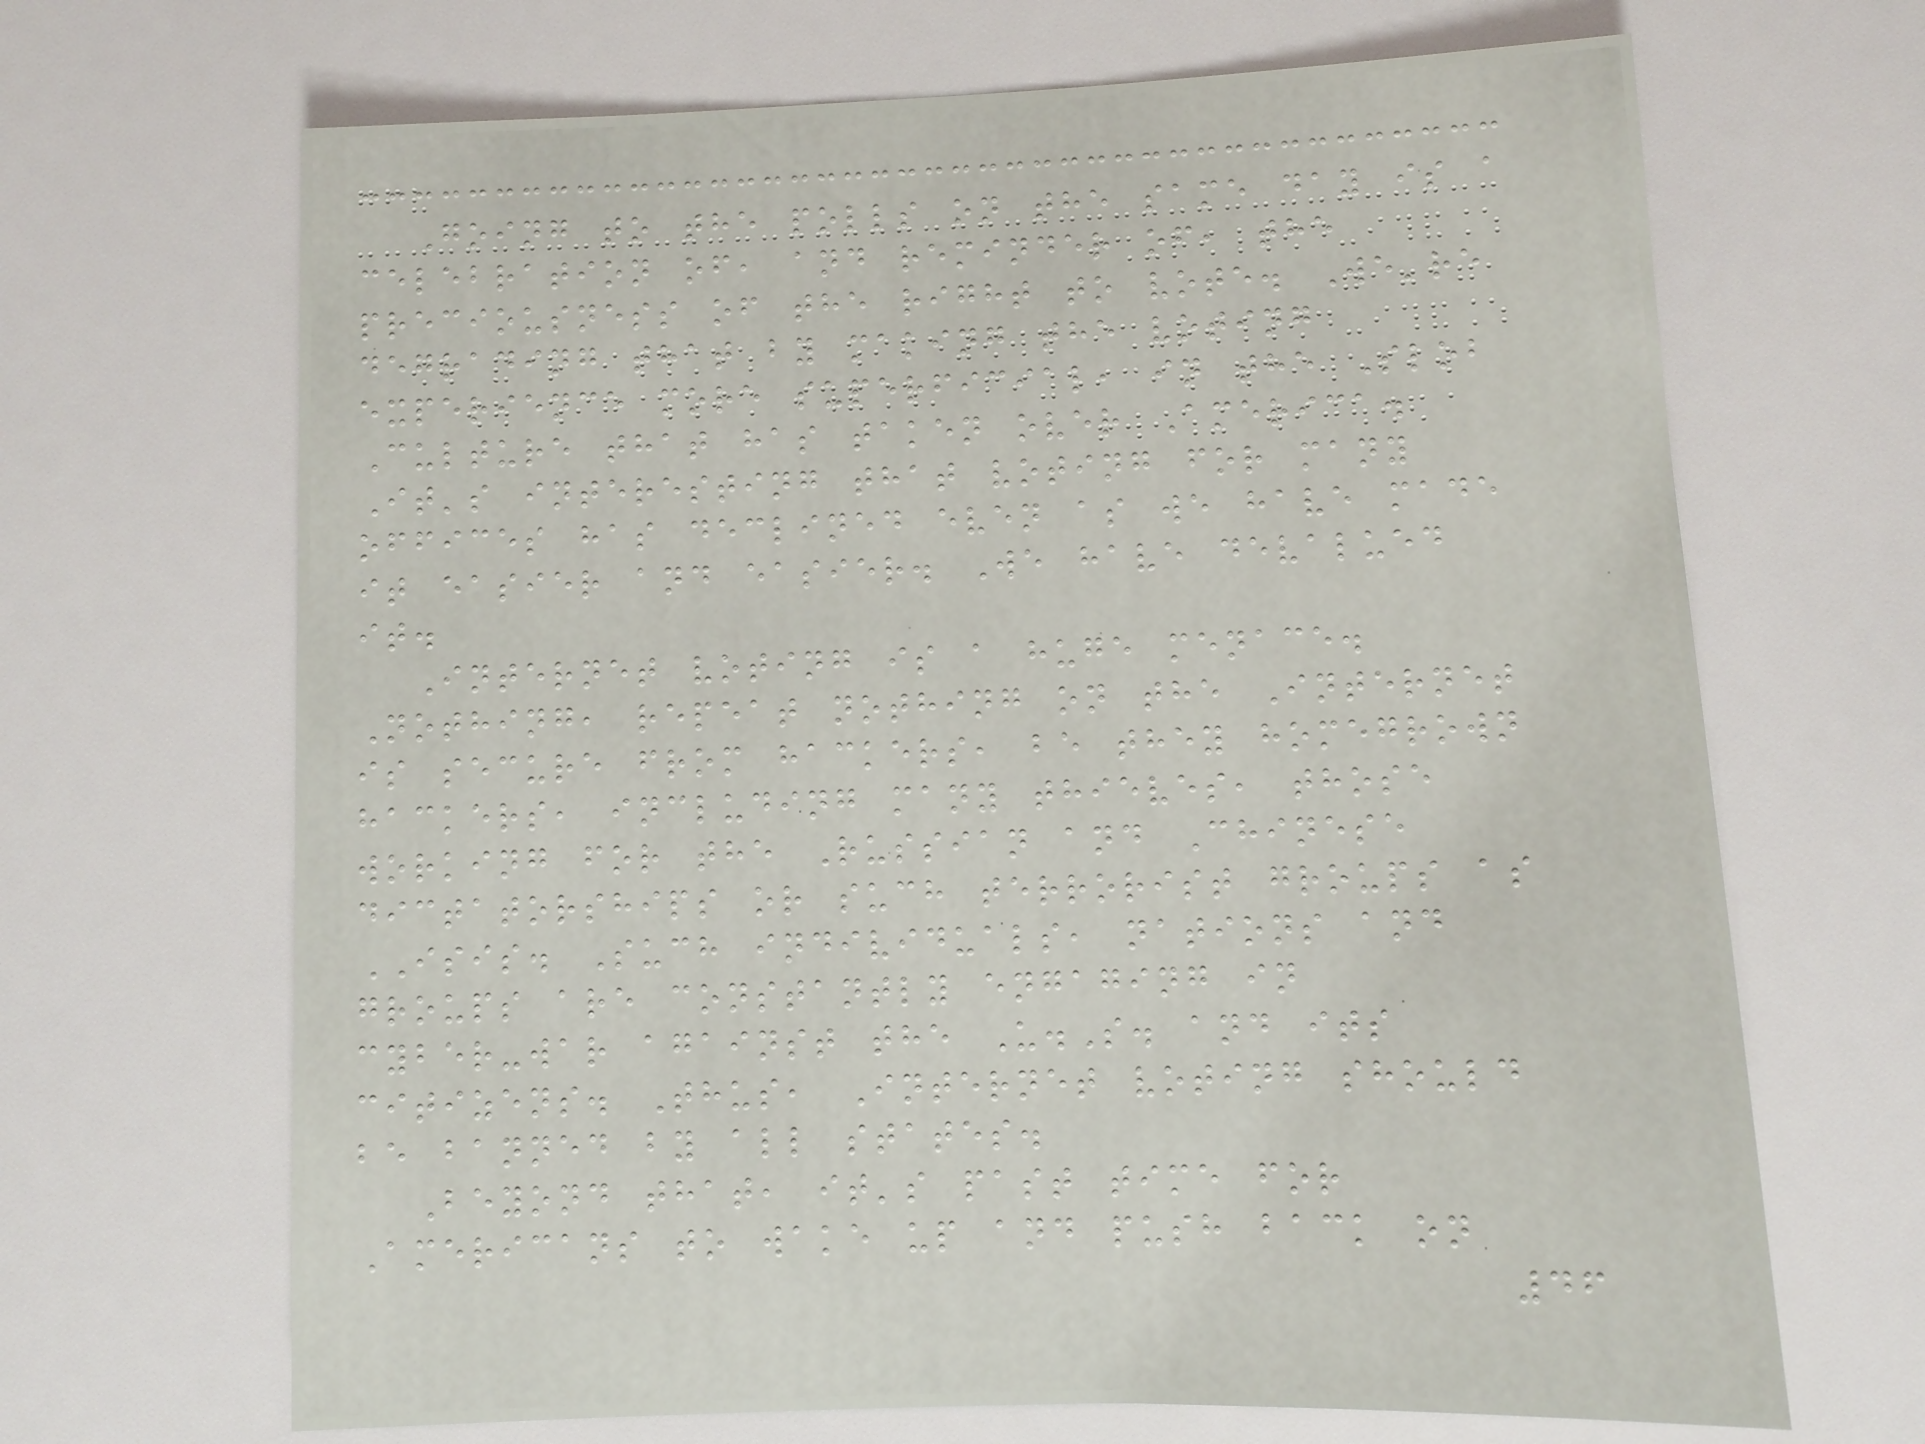Going to the polls on the same day is a
celebration of, and reminder of, the
preciousness of the right to vote. We're
degrading that by making the voting
experience more superficial, in the Slob
Culture that has taken over America.
It's interesting that voting for many
offices has declined even as we have made
it easier and easier. We have devalued
it.
Internet voting is a huge menace.
Nothing, repeat nothing on the Internet
is secure from hackers, be they homegrown
hackers, including many thieves, those
working for the Russian and Chinese
dictatorships or such terrorist groups as
ISIS. Such individuals, nations and
groups are constantly engaging in
cyber-war against the U.S. and its
citizens. Thus, Internet voting should
be banned by all states.
Beyond that, it's past time for
Americans to wake up and push back on
46
